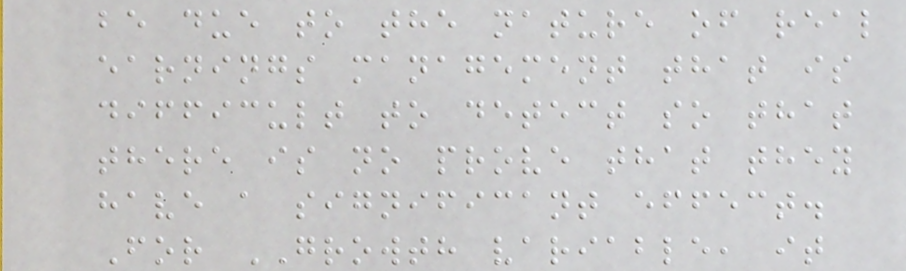be due to the nature of real
earnings management that is
difficult to detect so that
there is no prove that they
have a significant effect.
For GROWTH variable, it
